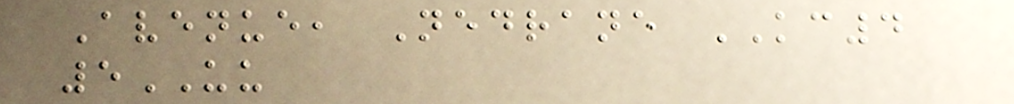Avenue, Nedrane KC4
5UU
